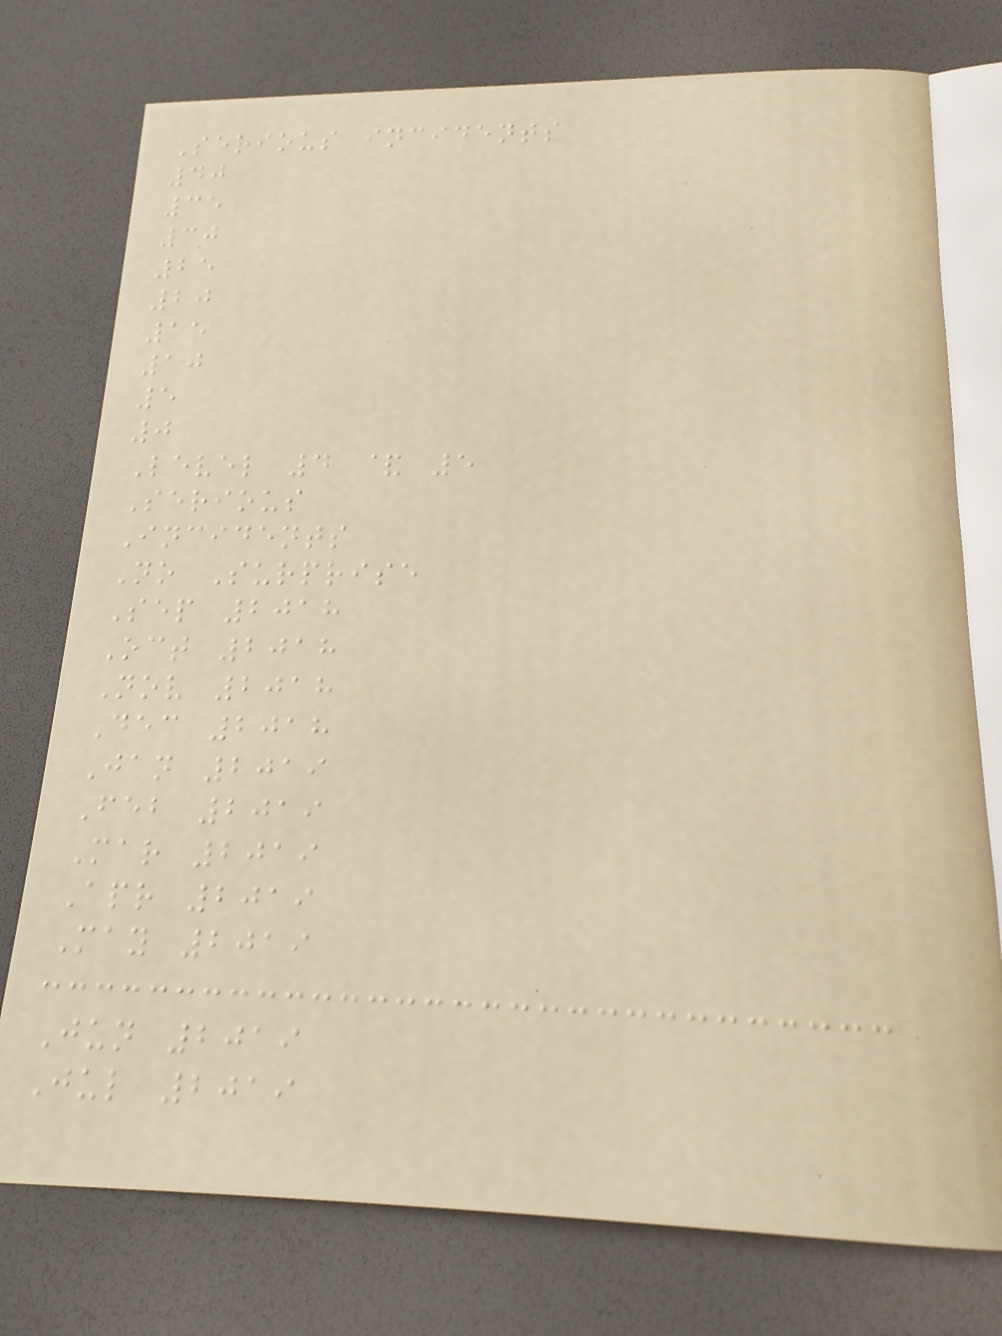Serious incidents
40
35
30
25
20
15
10
5
0
Level 4 & 5
Serious
Incidents
No Surprise
Sep 2018
Oct 2018
Nov 2018
Dec 2018
Jan 2019
Feb 2019
Mar 2019
Apr 2019
May 2019
Jun 2019
Jul 2019
